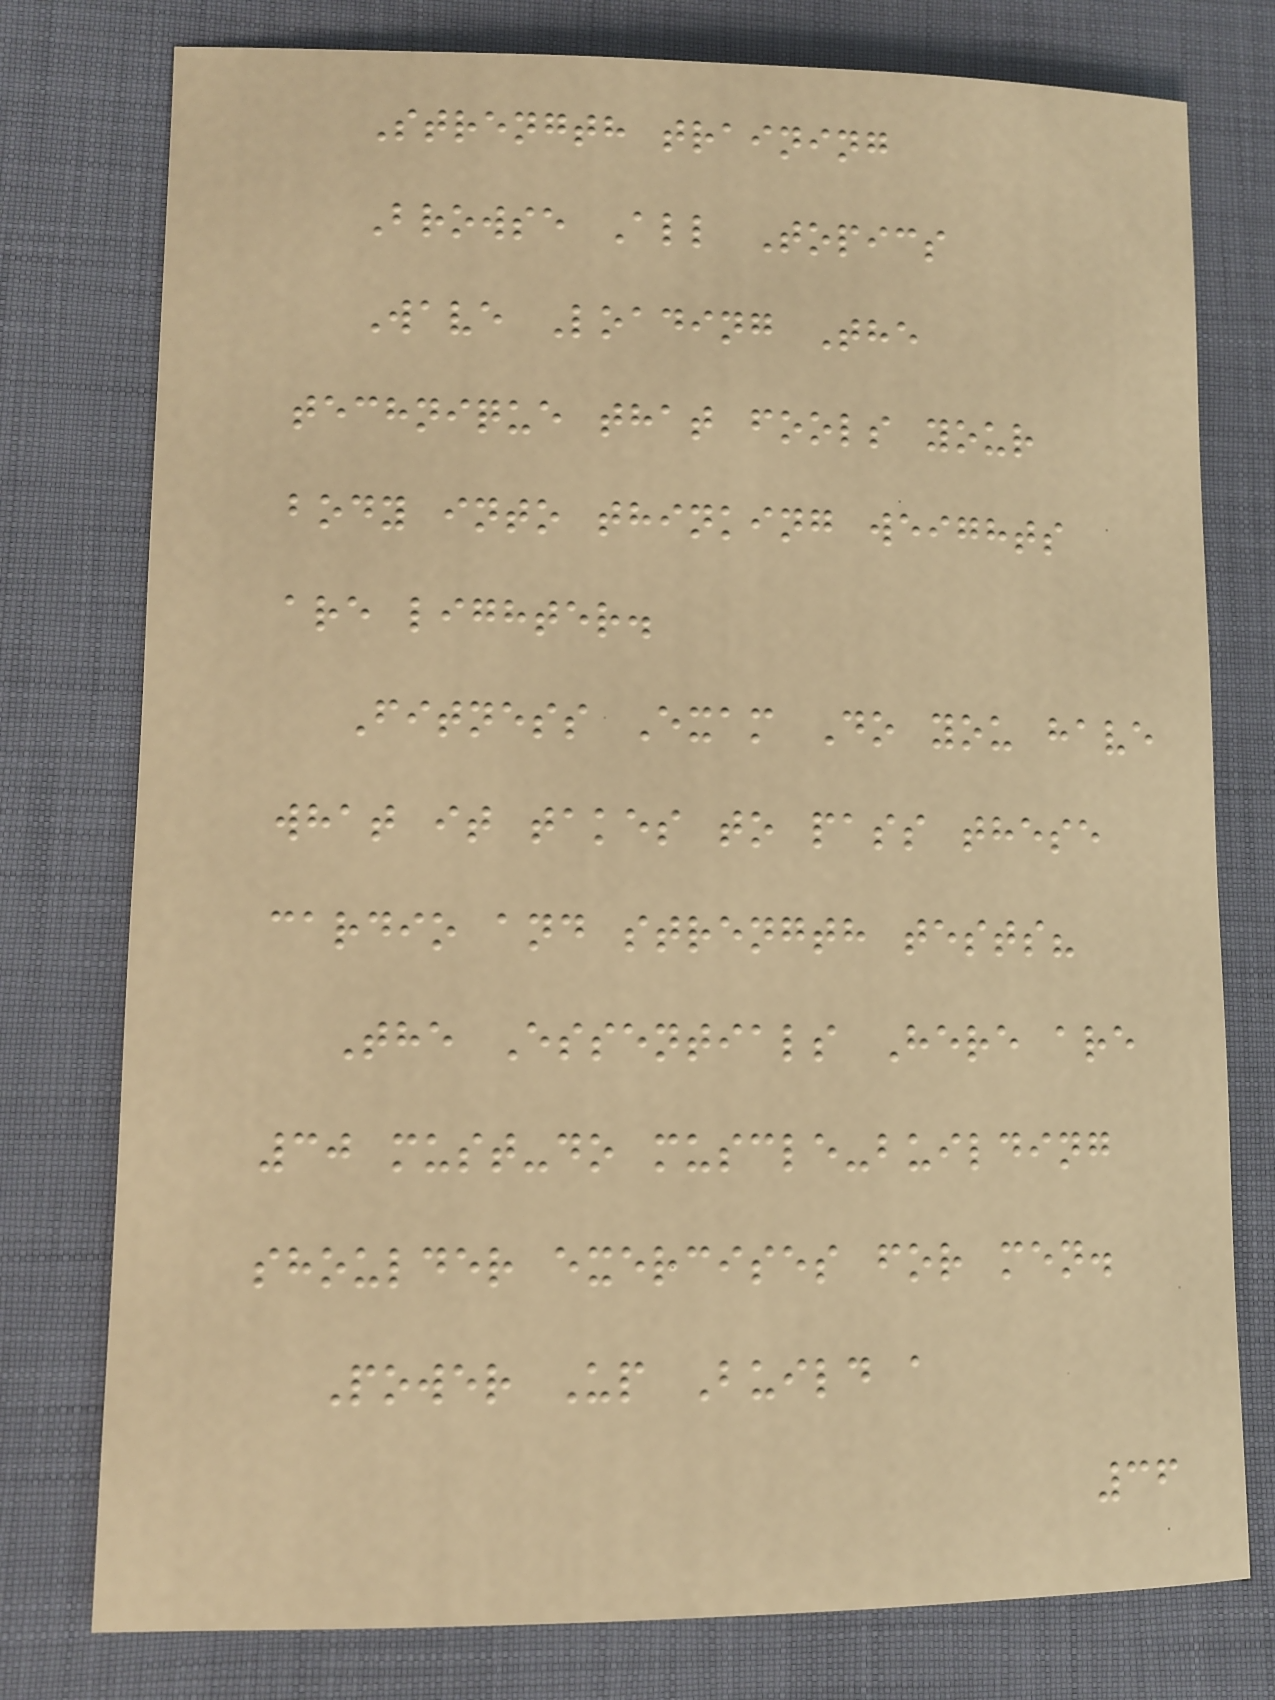Strength training
Browse All Topics
Wave Loading The
technique that fools your
body into thinking weights
are lighter.
Fitness Exam Do you have
what it takes to pass these
cardio and strength tests?
The Essentials Here are
30 must-do muscle-building
shoulder exercises for men.
Power Up Build a
36
